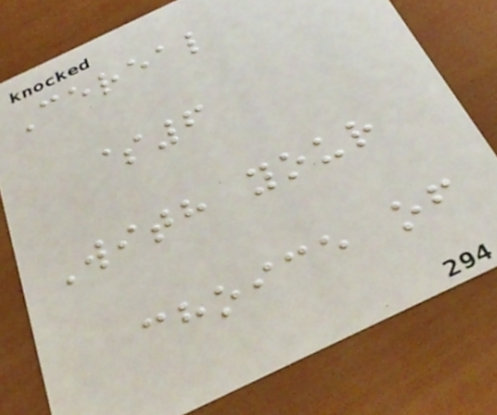Cereal
$6
With your
choice of
